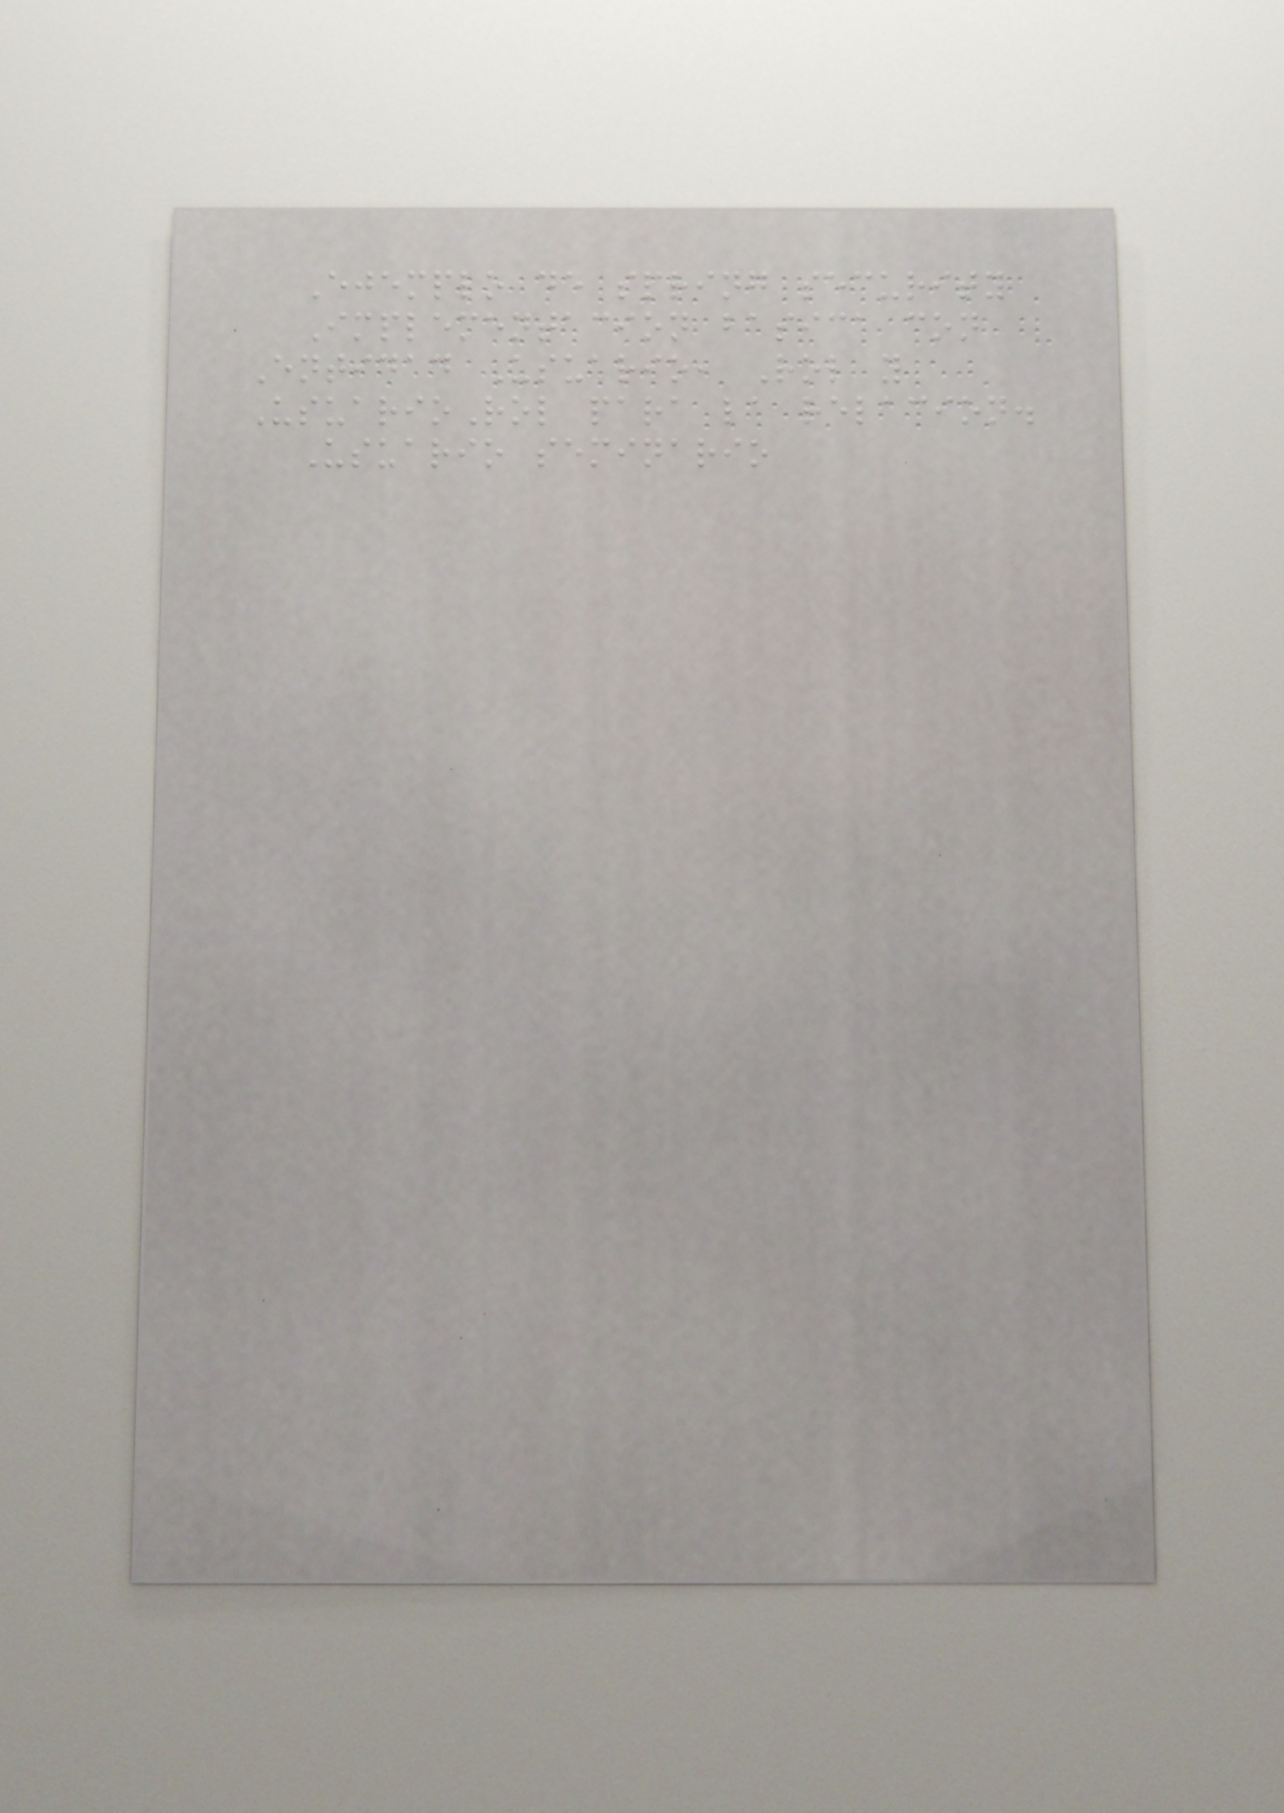Ejemplo de spring security
Implementacion basica con
Entidad Usuario, Rol y
UsuarioRol para la relacion.
Usuario seminario
